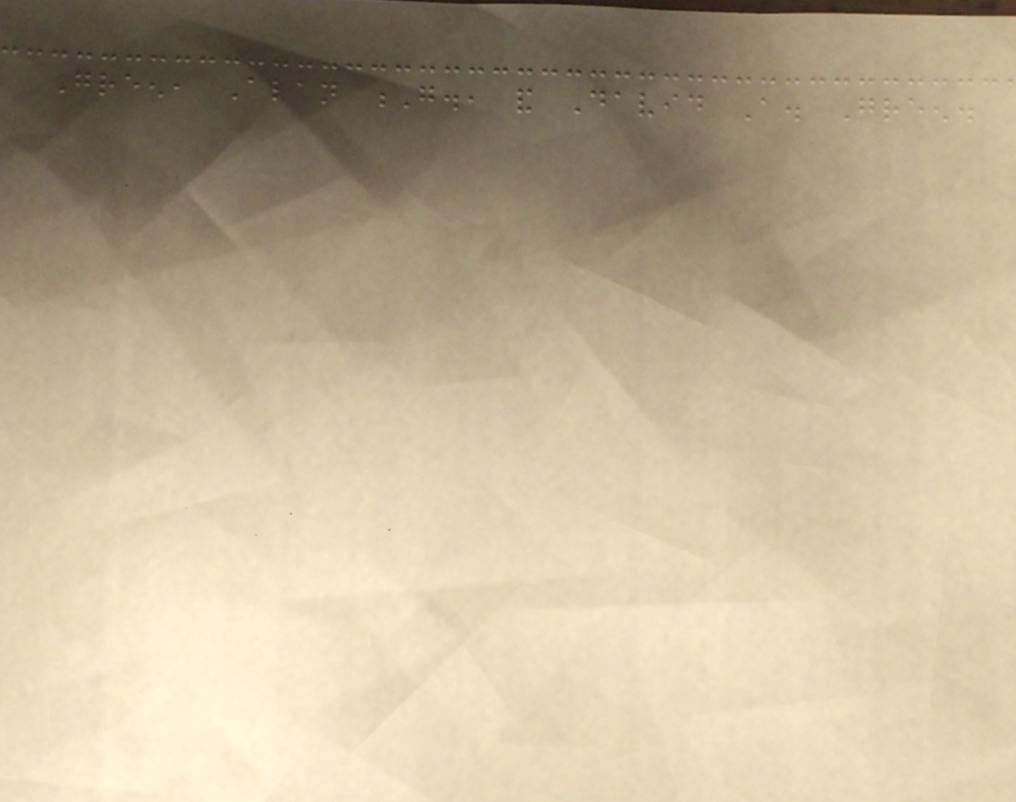Green, Alan G., and David A. Green.
